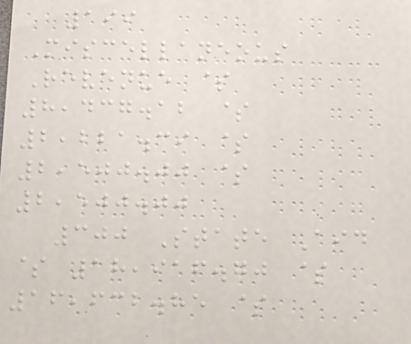199
Miscellaneous
Revenue $
8,437.12 $
2,221.39 $
2,500.00 $
2,500.00
300 State Aid
$ 18,916.70 $
16,632.85 $
